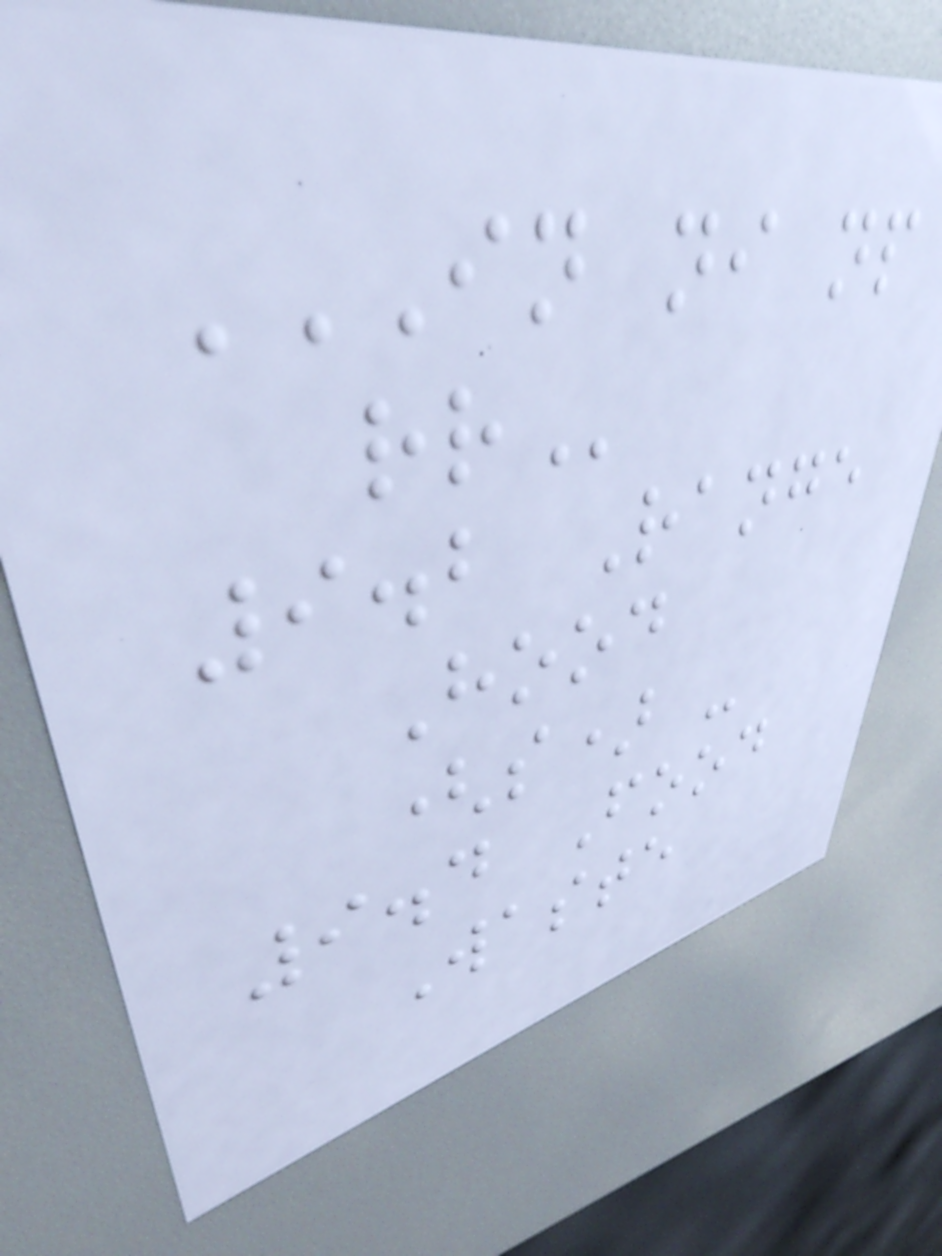IN NI NP
RR
9.2 Range
Hood
(s) -
9.4 Food
Waste
